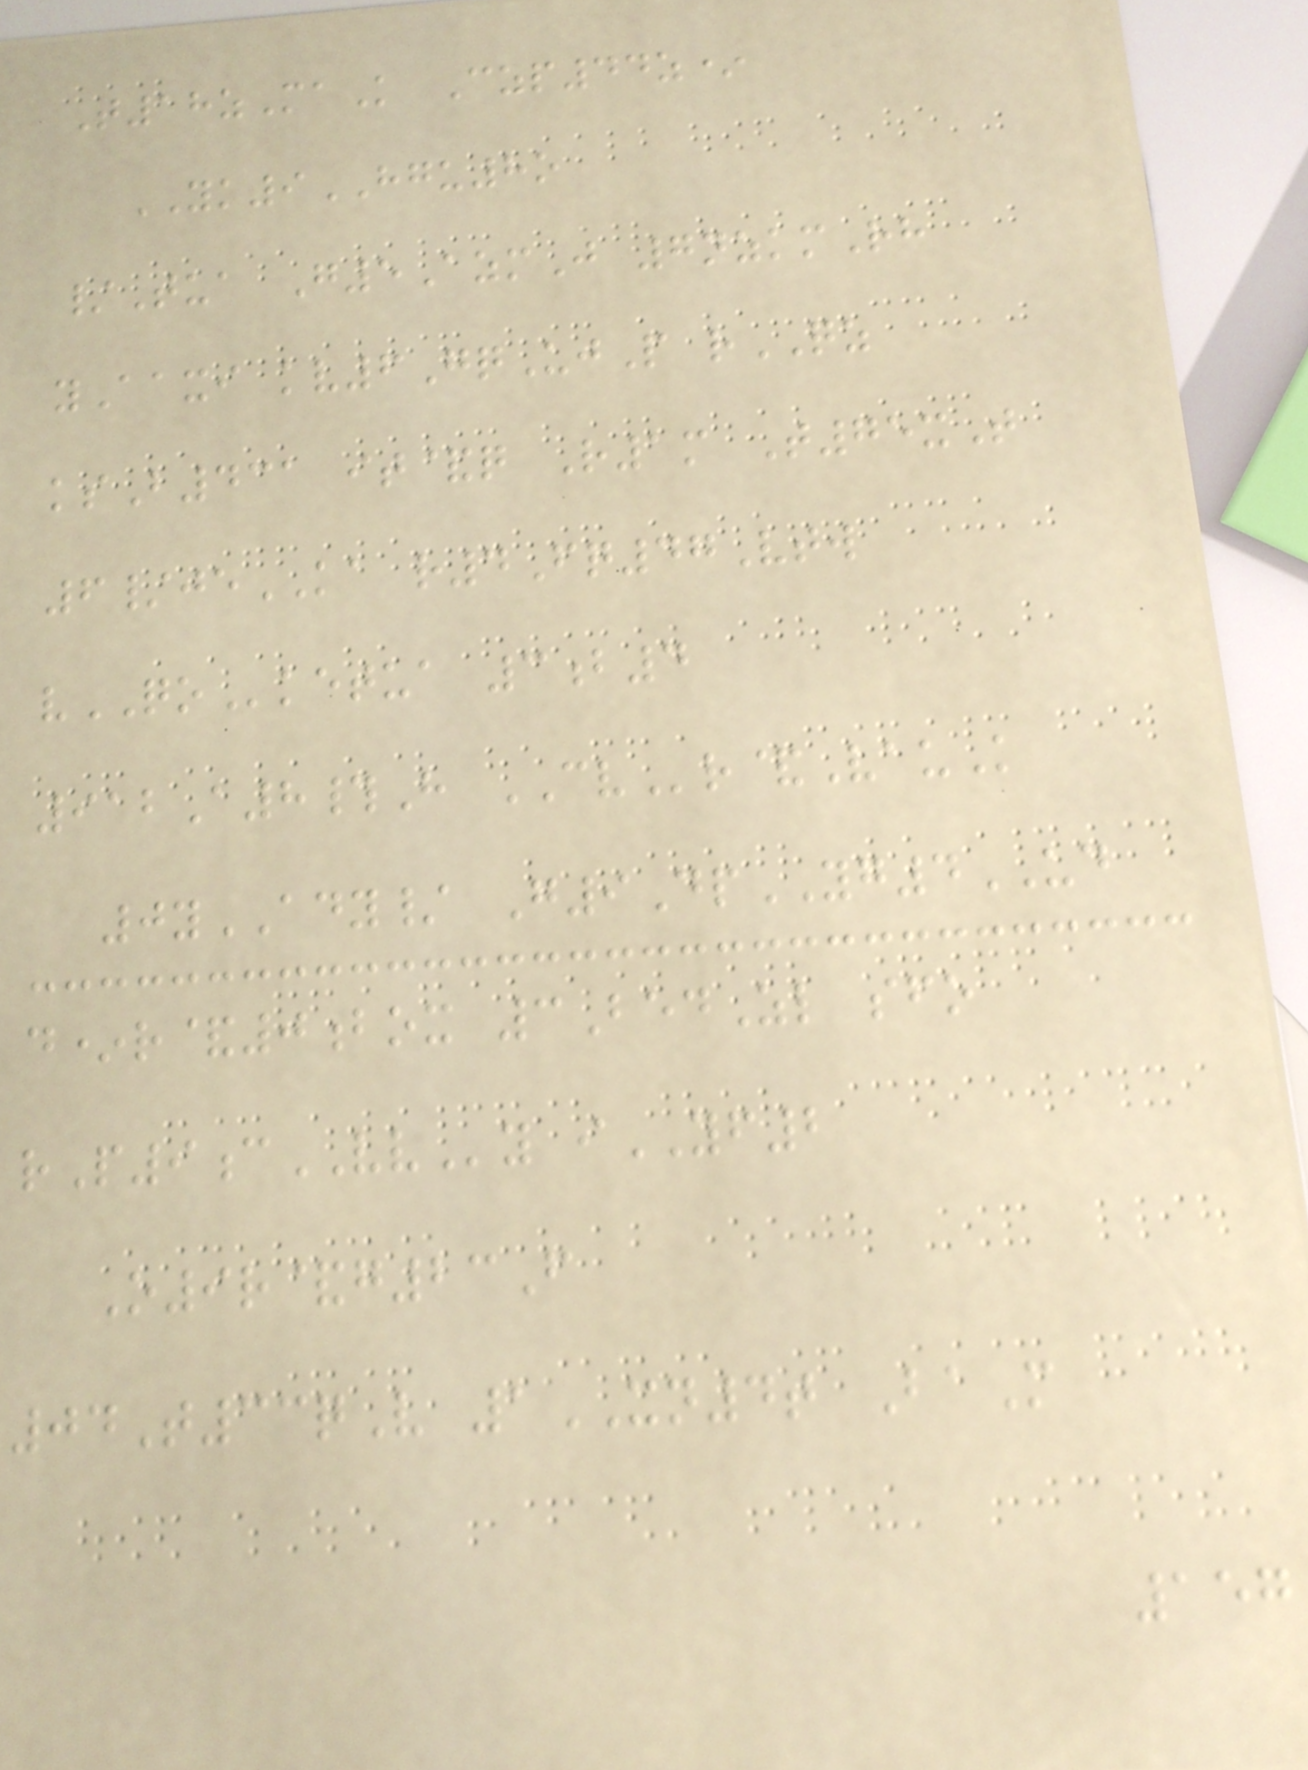T18zMaK Czp44z*
YK9HGU8o
/Tua G5AzmJ 7nzkmRh
yAaxi kv6GqUjP rQZ
ksB431 it&q R1m T75xT
6/jeKA r4Fq47Vtw
vQOketua 3b4
912A8#H CVr&VauK
0yADY/ G9DpYG4UD
d*r&0box 3BedZl sfo
rP9cVVy iYF2
O9r&g23F
04T33qV 1XN4t BaM
157
